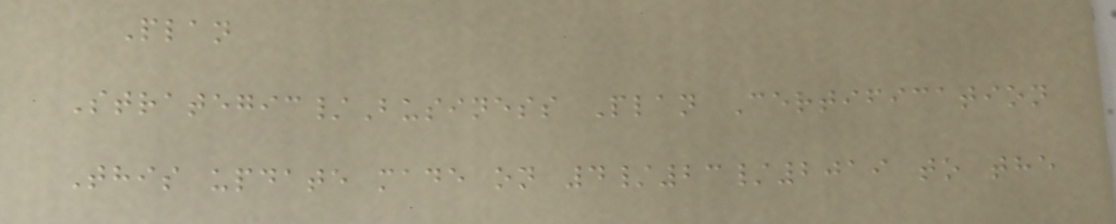Plan
Strategic/Business Plan Certification
This update made on 4/23/2019 to the
